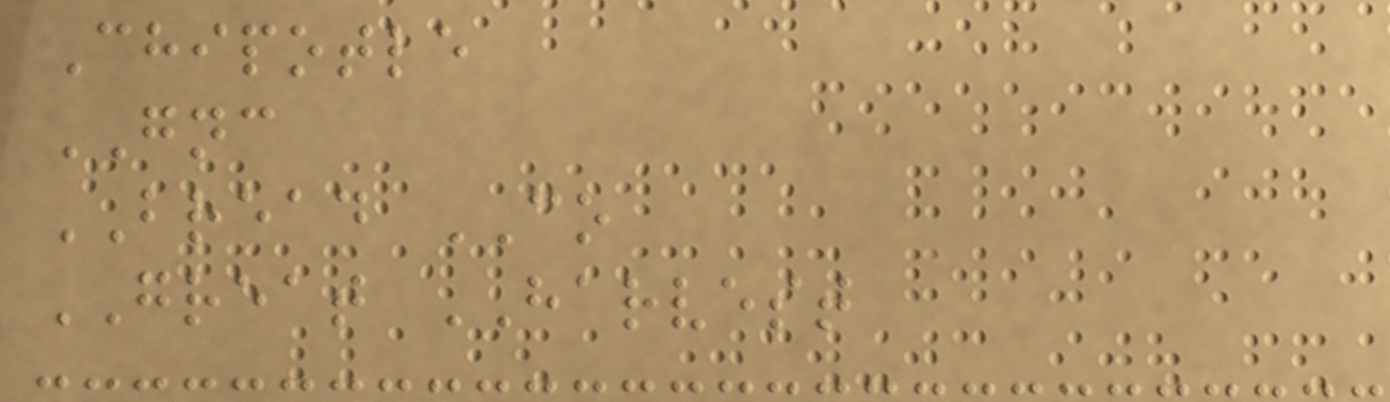Chipotle
GNC
BREAD CO
GREAT HARVEST
